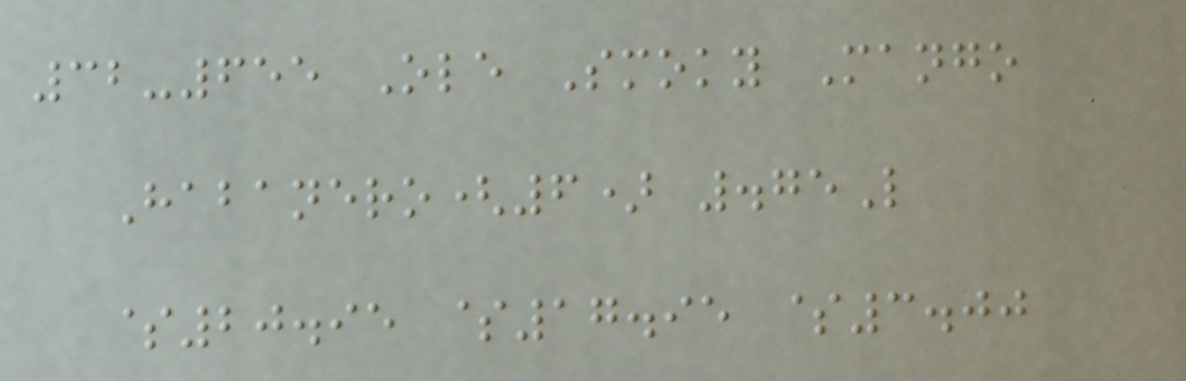32-655 Ole Smoky Mango
Habanero(6) .75L
$20.95 $17.95 $3.00
